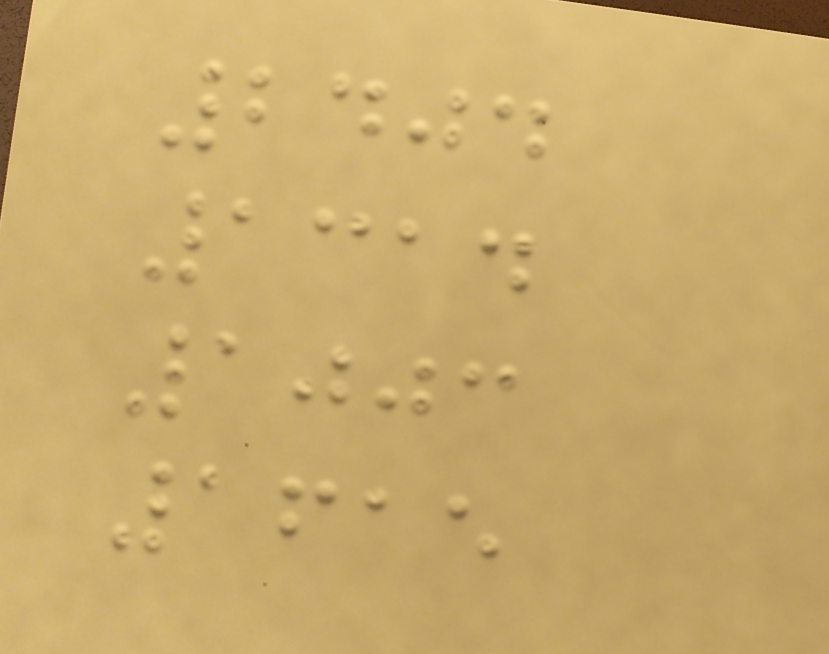2404
1314
1003
1615
